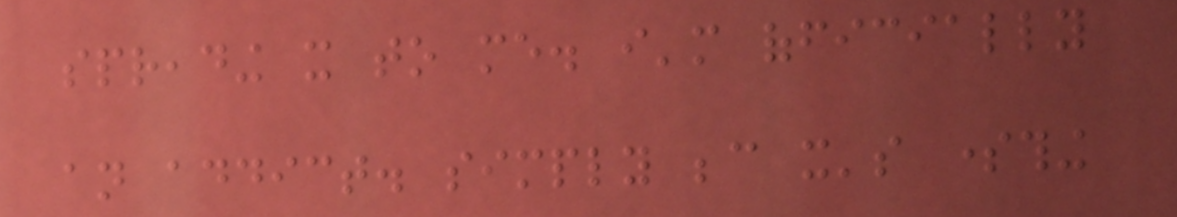spreading it to me. i'm officially
an addict. simply because it's something
